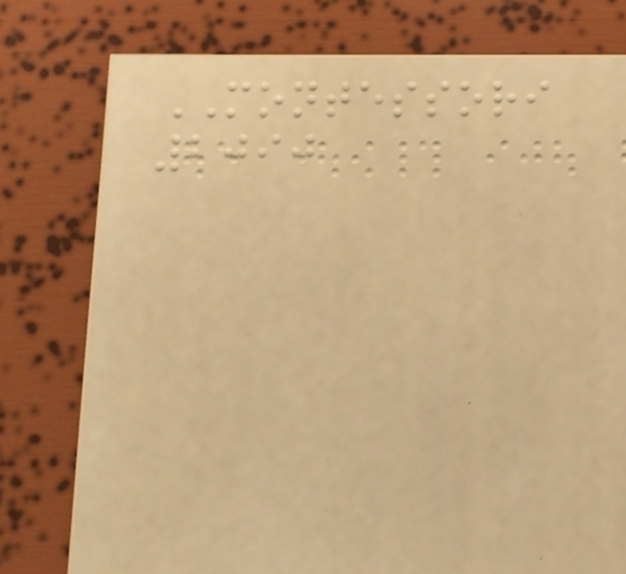MONTESSORI
2090
